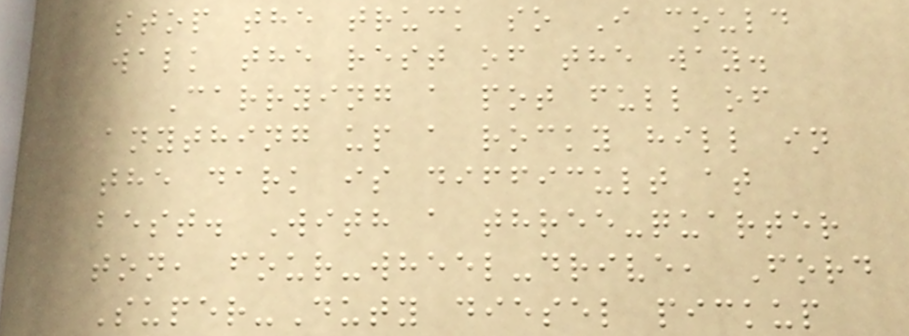stop the truck so I could
walk the rest of the way.
Carrying a pot full of
anything up a rocky hill in
the dark is difficult at
best. With a three-quarter
ton, four-wheel-drive, Ford
Super-Duty diesel pickup
